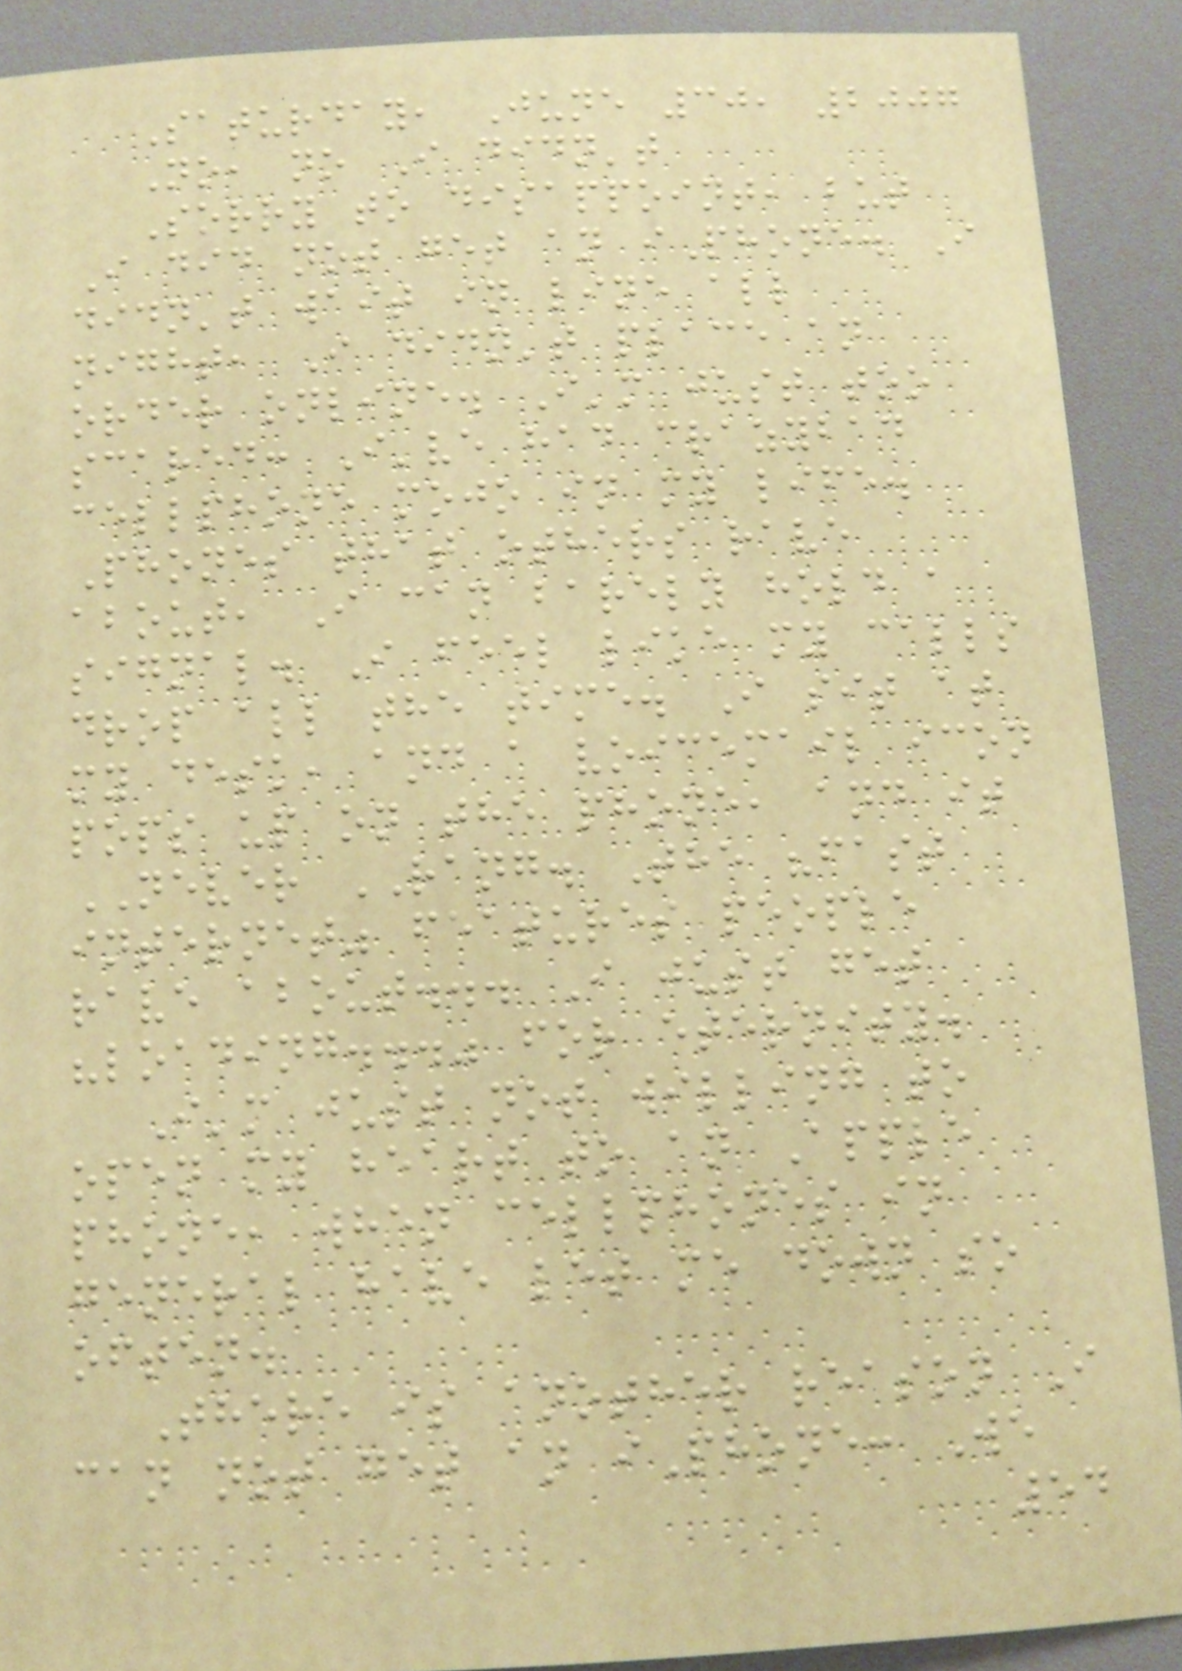Saturday, June 30, 2007
No, no I didn't
Sorry to disappoint, but
I did not get an iPhone. I
didn't wait in line all
night, I didn't place an
order online. I'm just too
scared: I've had crazybad
cellphone mojo in my life.
Phones that others rave
about, I can barely hold a
signal. I feel like my calls
drop all the time. I sit at
my desk, and a voicemail icon
pops up on the phone, and it
NEVER RANG. The "fast
internet" features people
rave about... I just get
"loading..." for eternity.
I'm just not willing to
open my heart to an Apple
phone, when cellphones in
general have let me down so
often.
There is another reason I
can not get an iPhone: We
54
